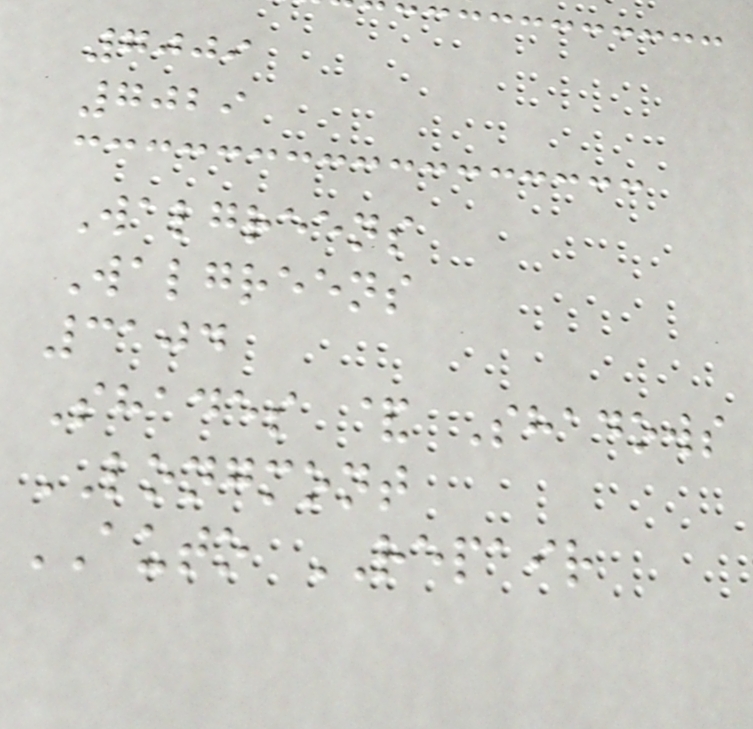7009
7029
Walgreens
Walgreens
3104
Shades & Shadows
LONGMONT
AUTO REPAIR
